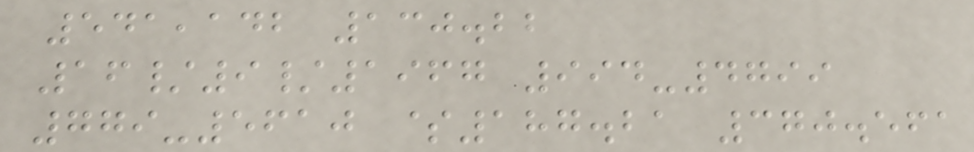541,142 130.22
16/9/1967 994-4799
779-5610 $187.21 370.561
